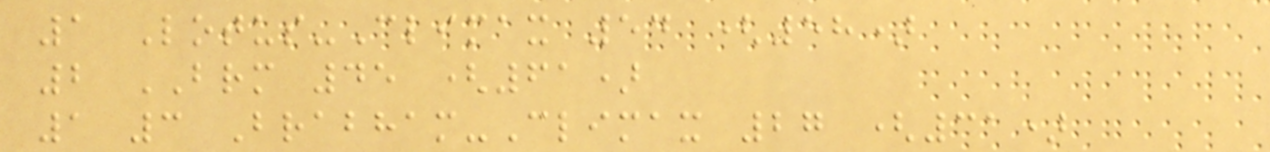1 Lotus-Climax 54 (58)
2 BRM 45 (61)
1 3 Brabham-Climax 27 (31)
